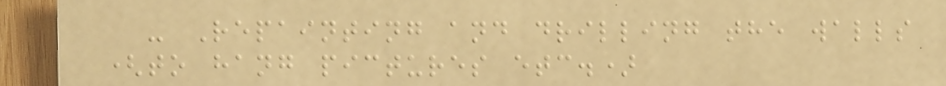- Repainting and drilling the walls
(to hang pictures etc.)
